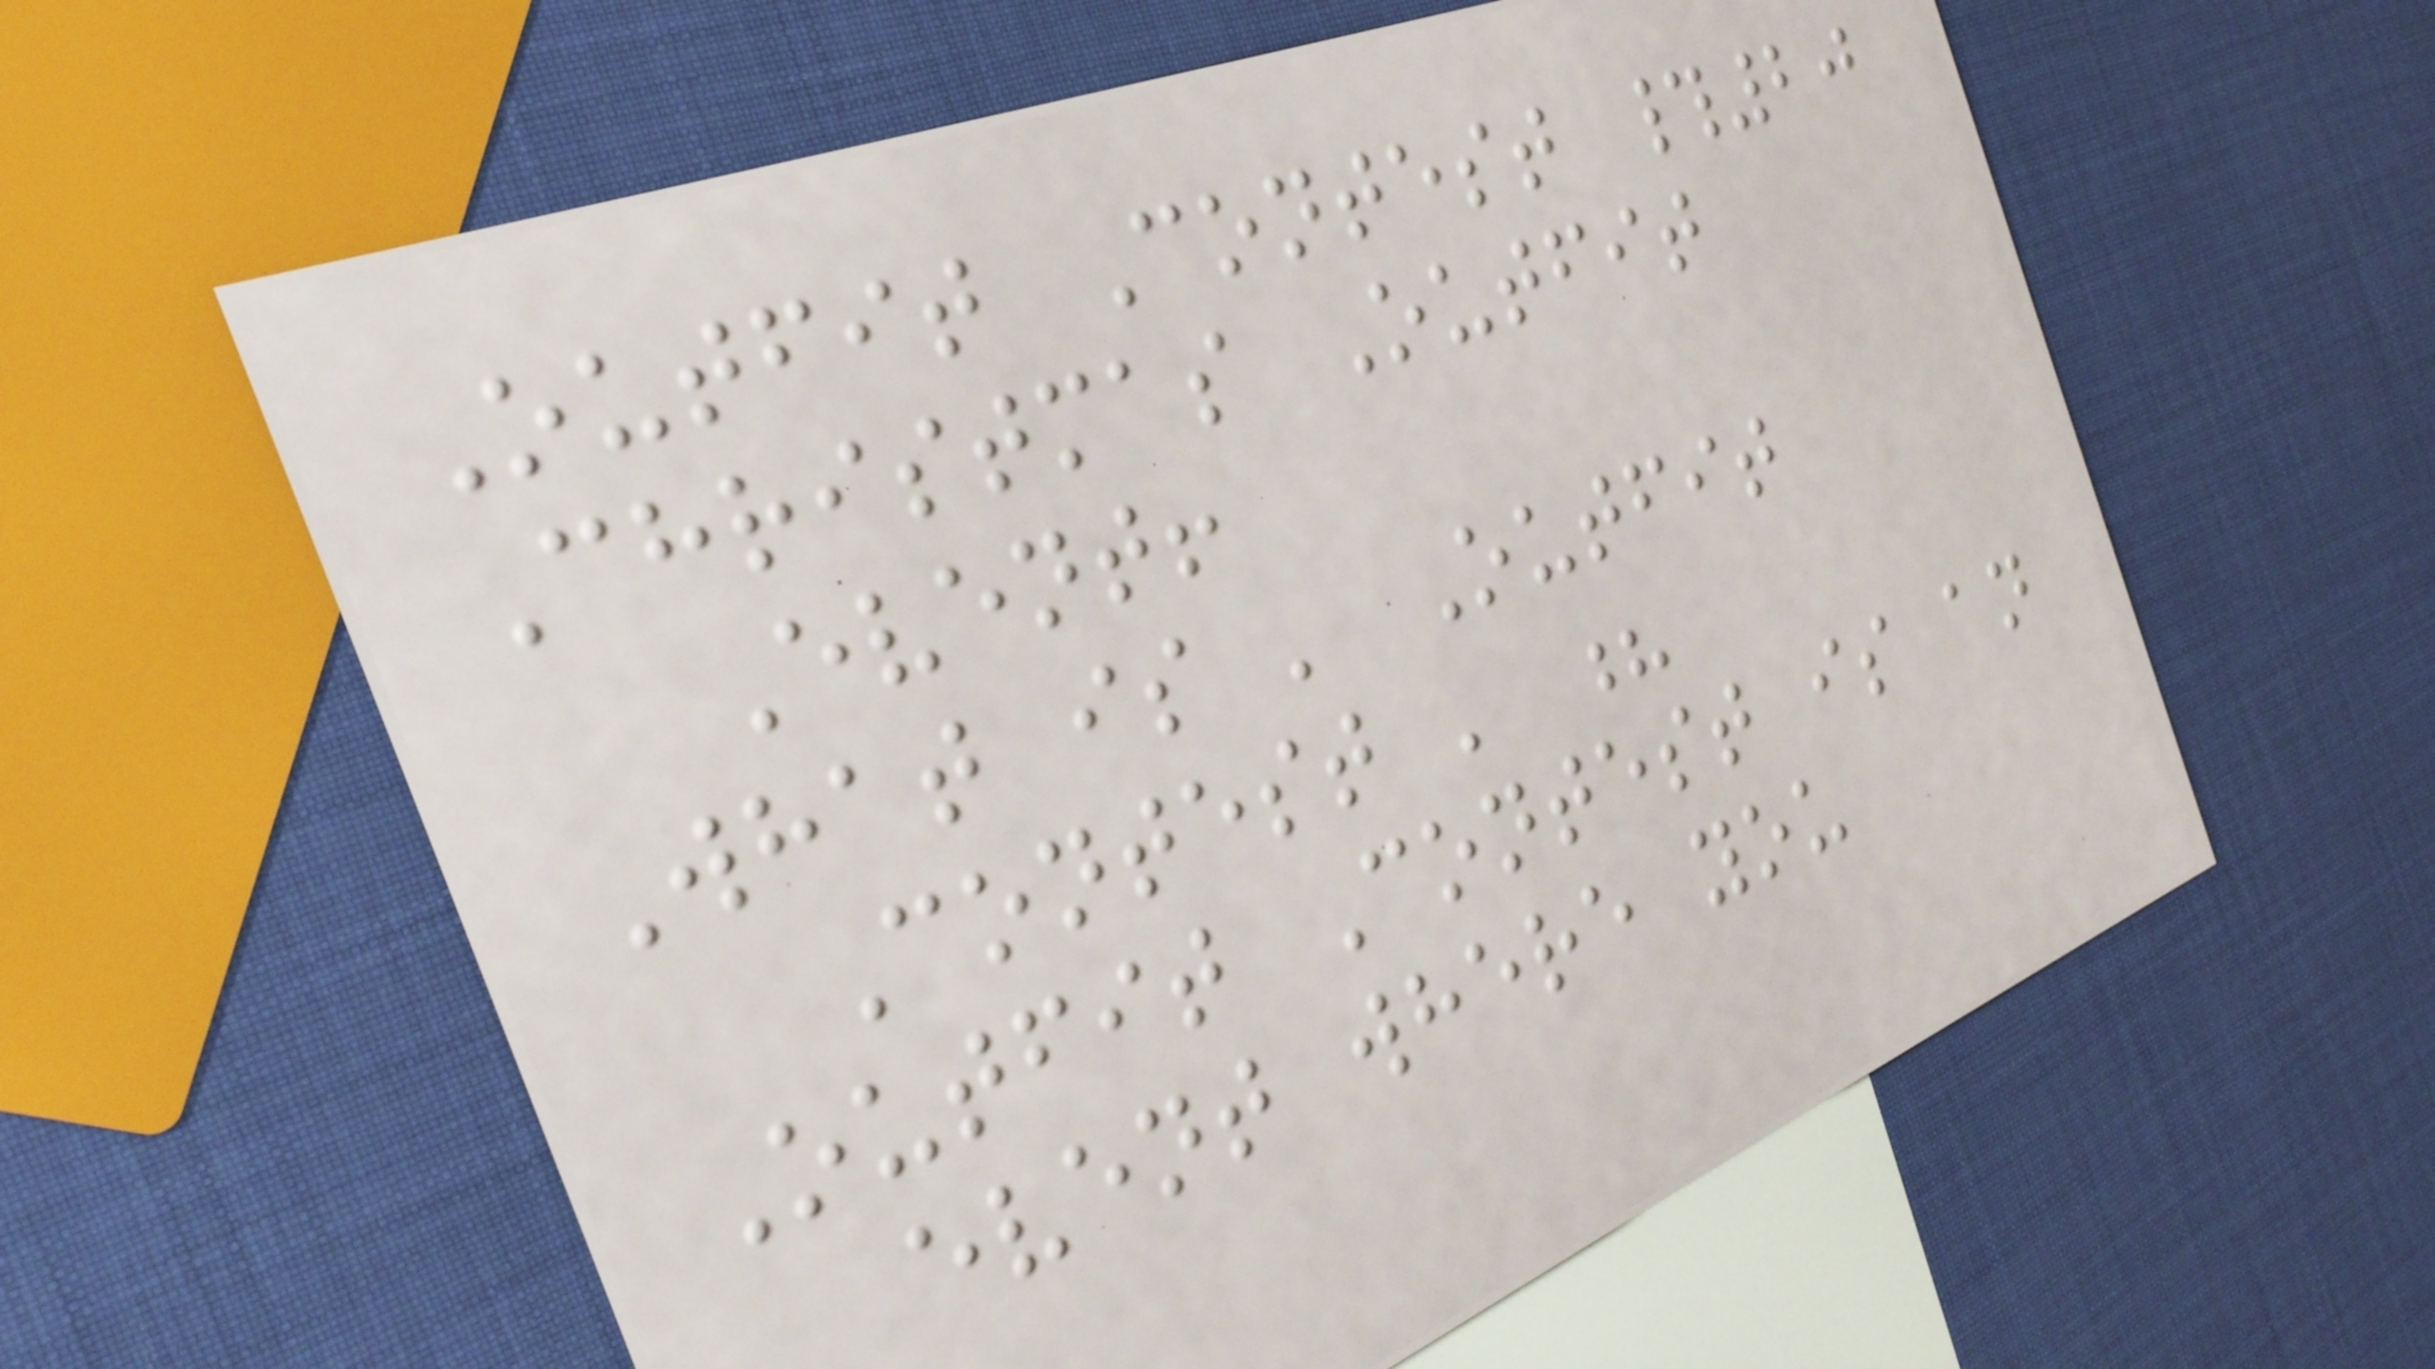Outfit Contest #20
Christmas Outfit
Event!
What is ' Outfit
Contest ' ?
Outfit Contest is an
event where you
